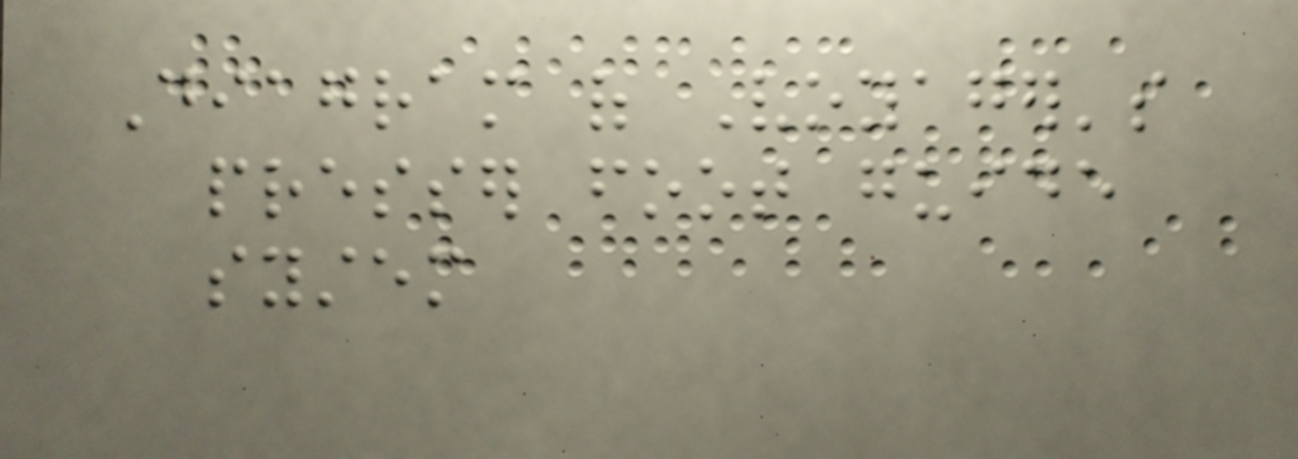Diagram of Voyager's
presser foot guide
system
